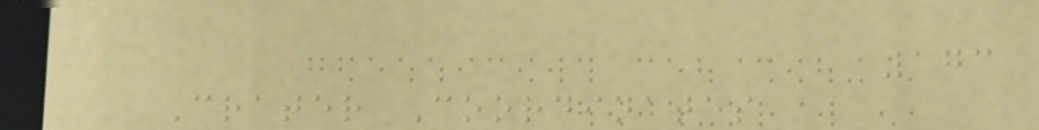173
Crater Coordinates
